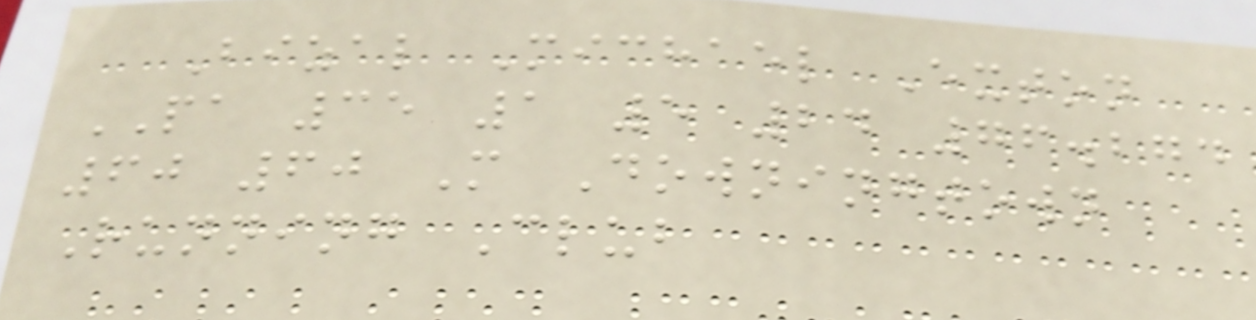Bizal Michael Exton
PA 35 1 5 24 76.274
60 60 M Downingtown
Running Club
